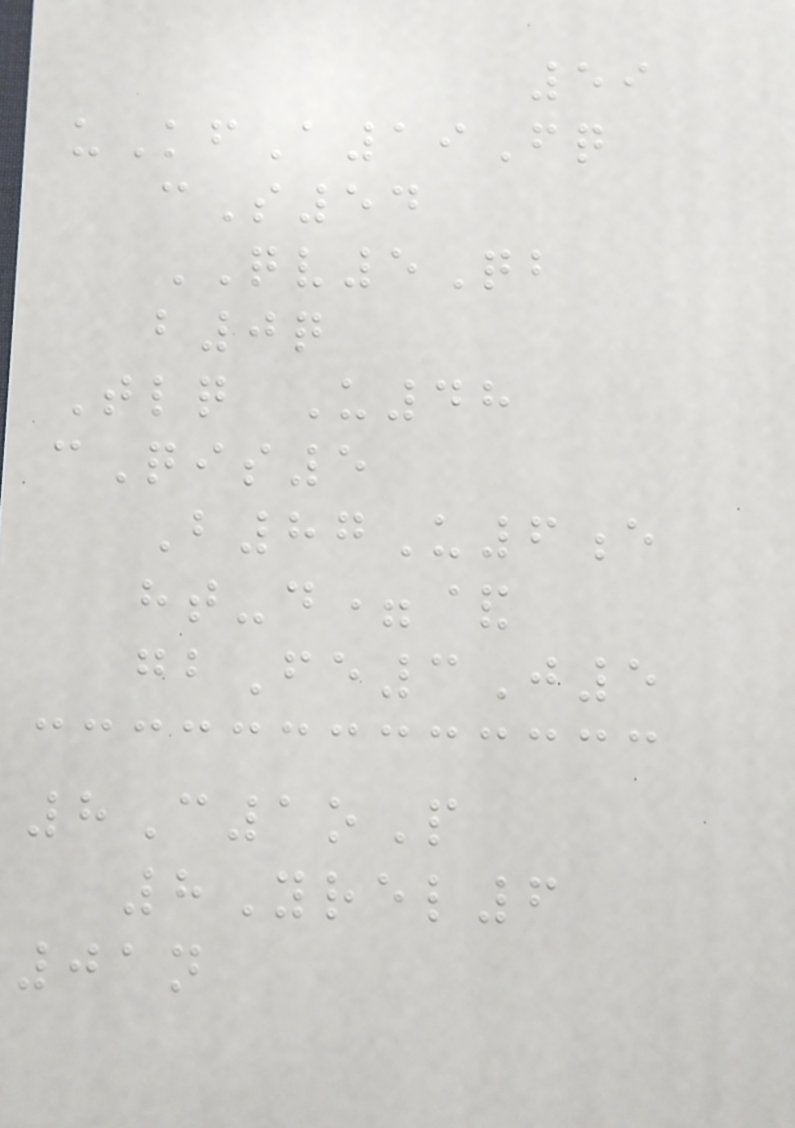59
uKfA19Fq
cS54
QV5Qb
b0q
Tlq U48
cQis5
B87U6e
ht-d=&
gbFe3J5
8C1oP
8Yrel6
01n
